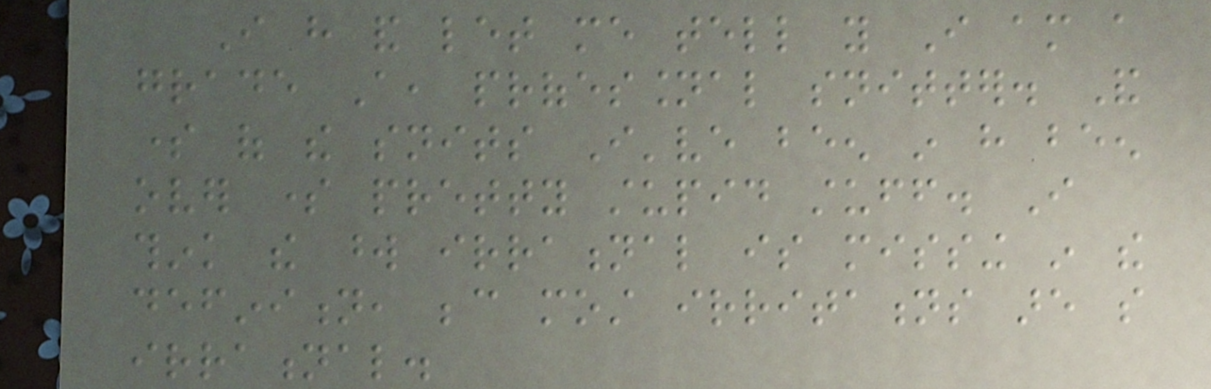I have and let me tell you I am a
grade A, professional snitter. And
some of the snits I've been in have been
over some pretty stupid stuff. I
think the word irrational is missing in the
definition, because most irritations are so
irrational.
